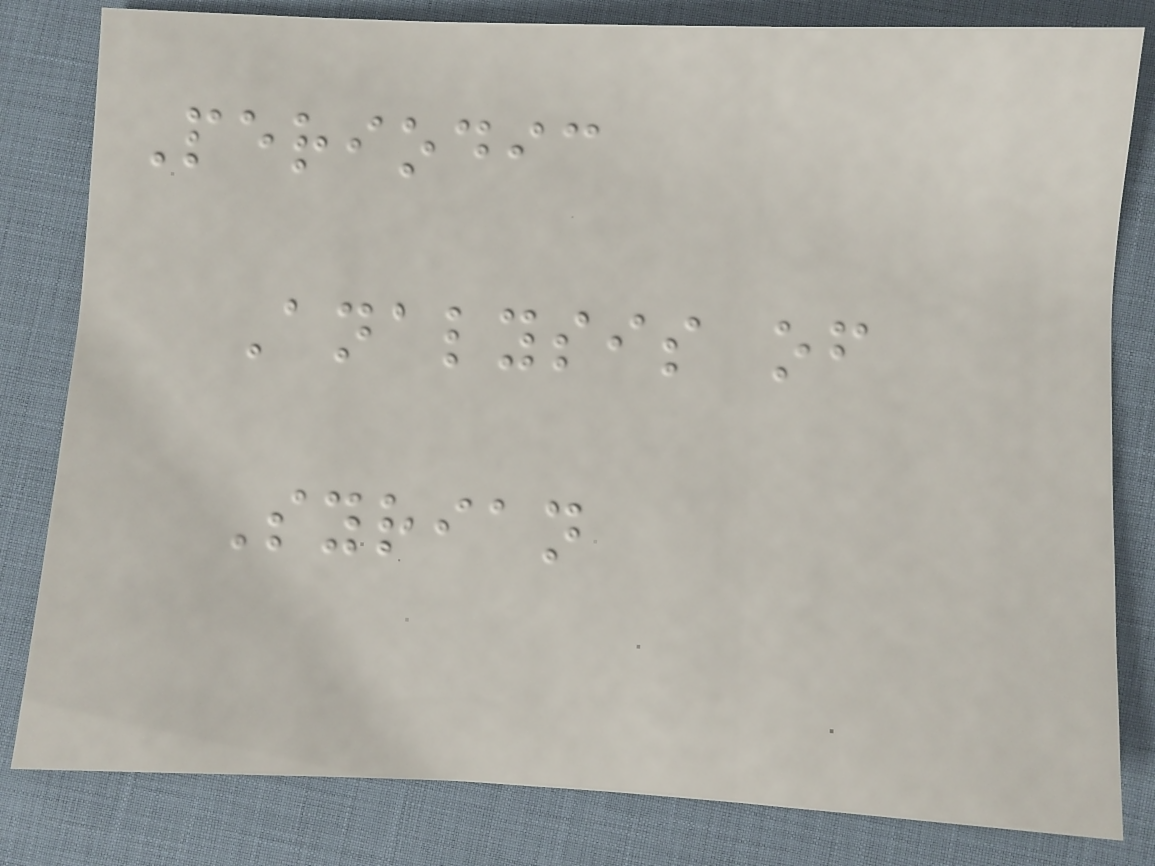Periodic
Analysis of
Syrian
